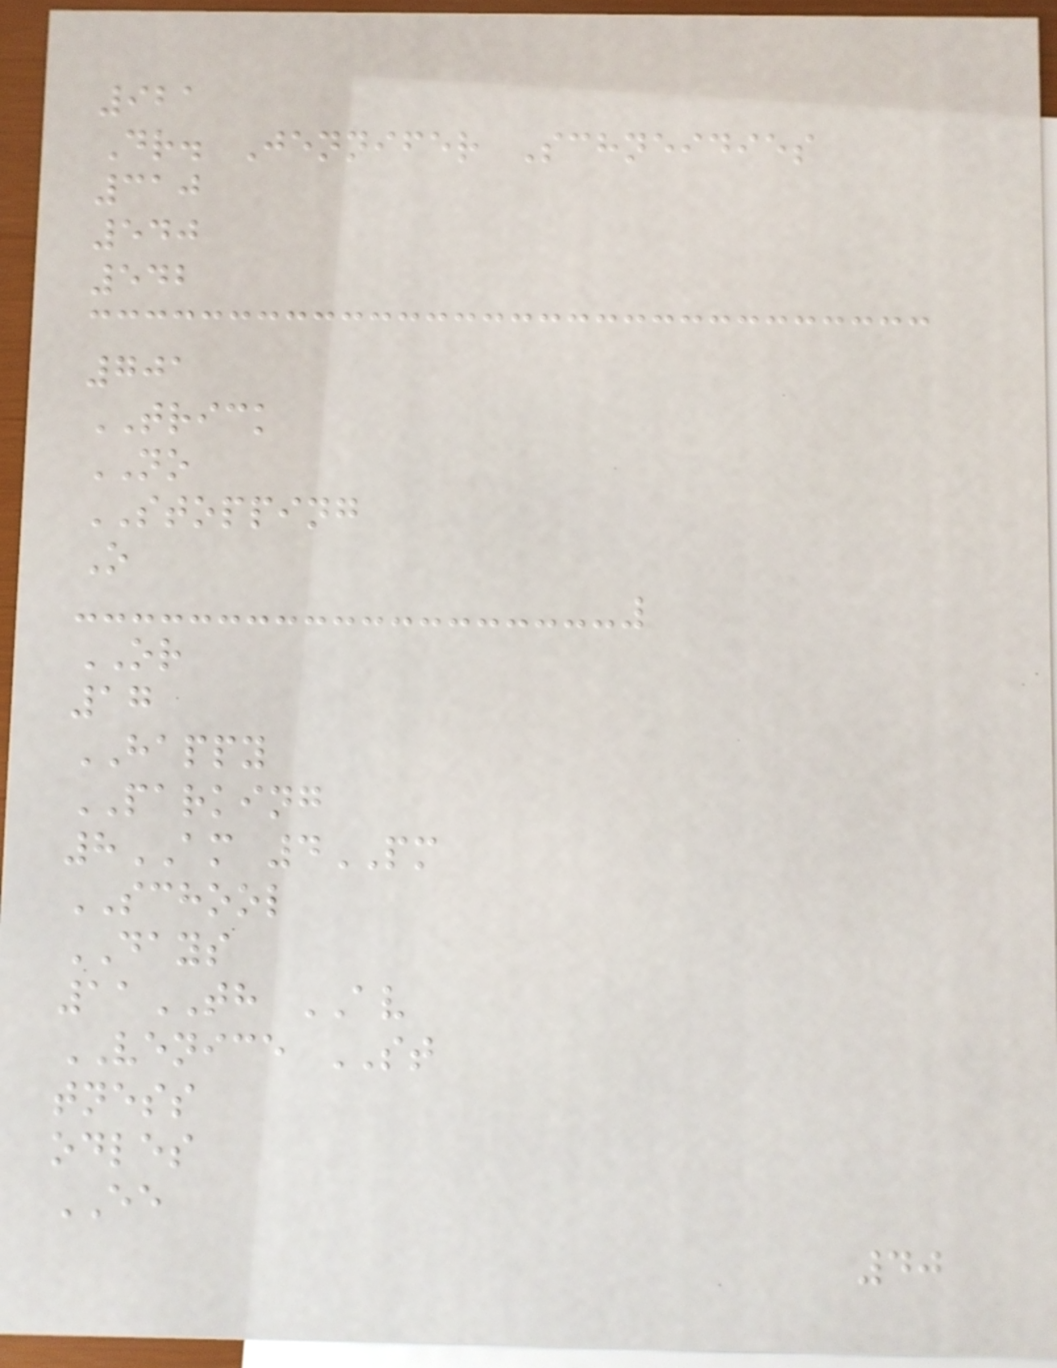921
Dr. Jennifer Schneidies
310
540
542
701
TRICK
NO
STOPPING
O
OR
17
HAPPY
PARKING
8AM 4PM
SCHOOL
DAYS
11TH AV
VENICE ST
tness
odles
EE
40
